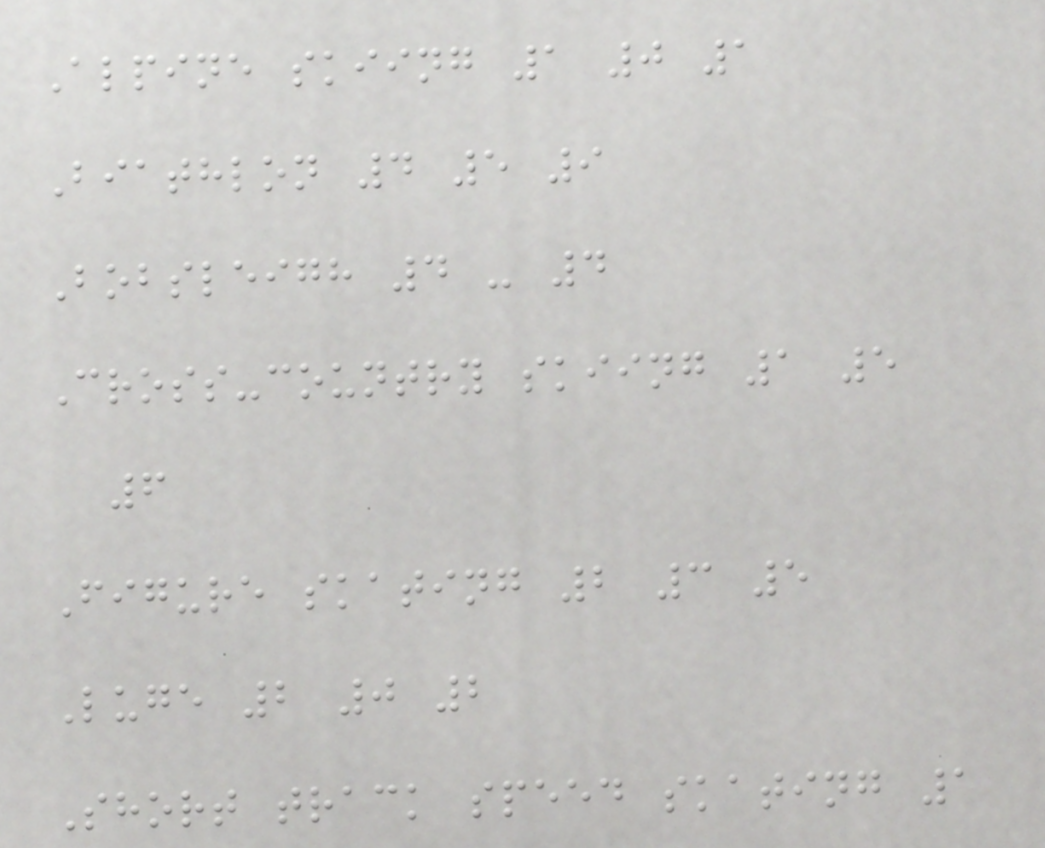Alpine skiing 1 0 1
Biathlon 4 5 9
Bobsleigh 4 - 4
Cross-country skiing 1 5
6
Figure skating 2 3 5
Luge 2 0 2
Short track speed skating 1
